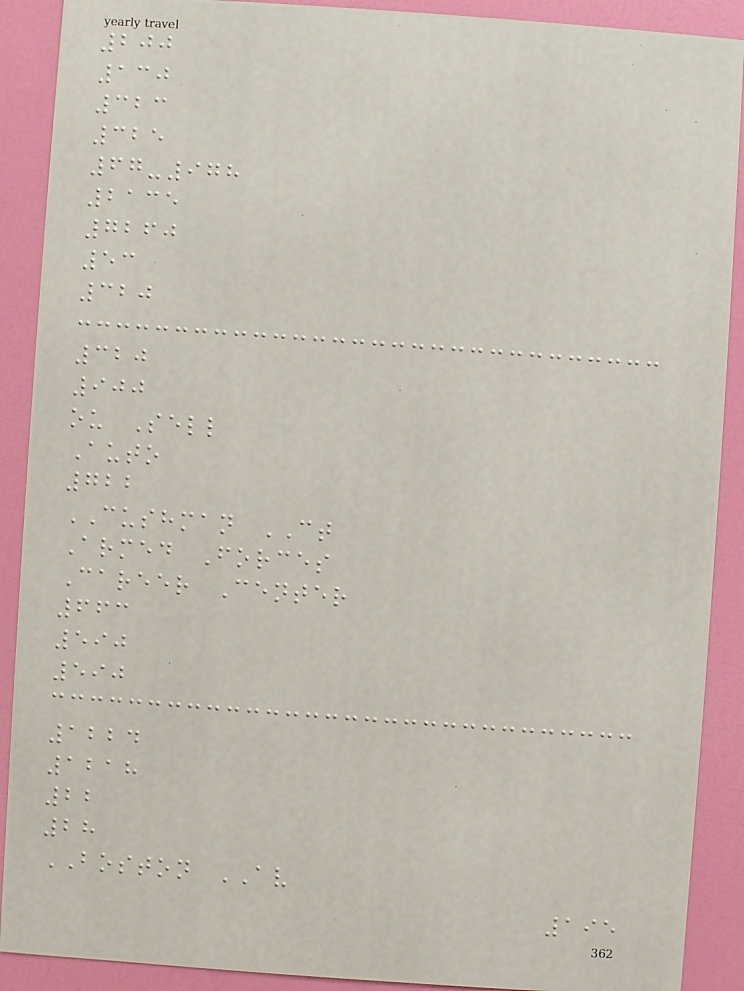200
130
323
325
67-978
2135
7260
53
320
320
900
ou Sell
Auto
722
CUSHMAN CT
Armed Forces
Career Center
663
590
590
1224
1218
22
28
BOSTON AV
195
